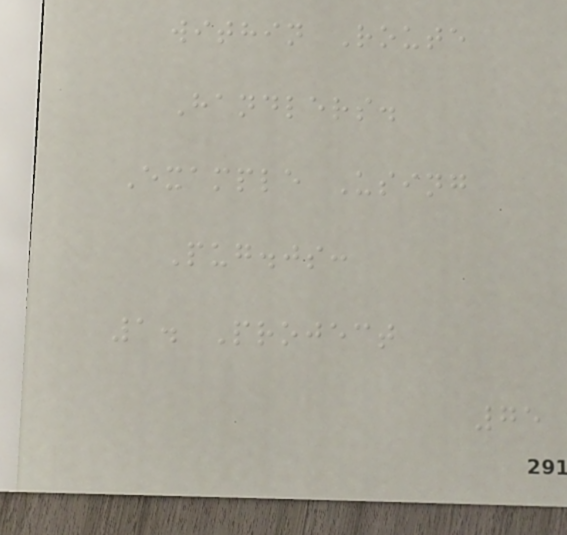within Route
Handlers.
Example Using
Pug.js:
1. Project
75
